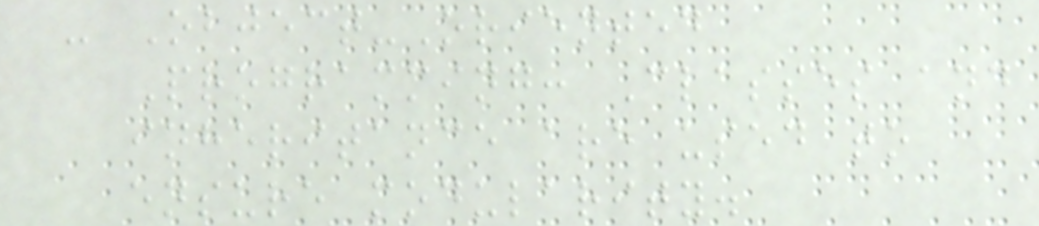- Object-Oriented
Programming: Classes and
inheritance are used to
ensure modularity.
